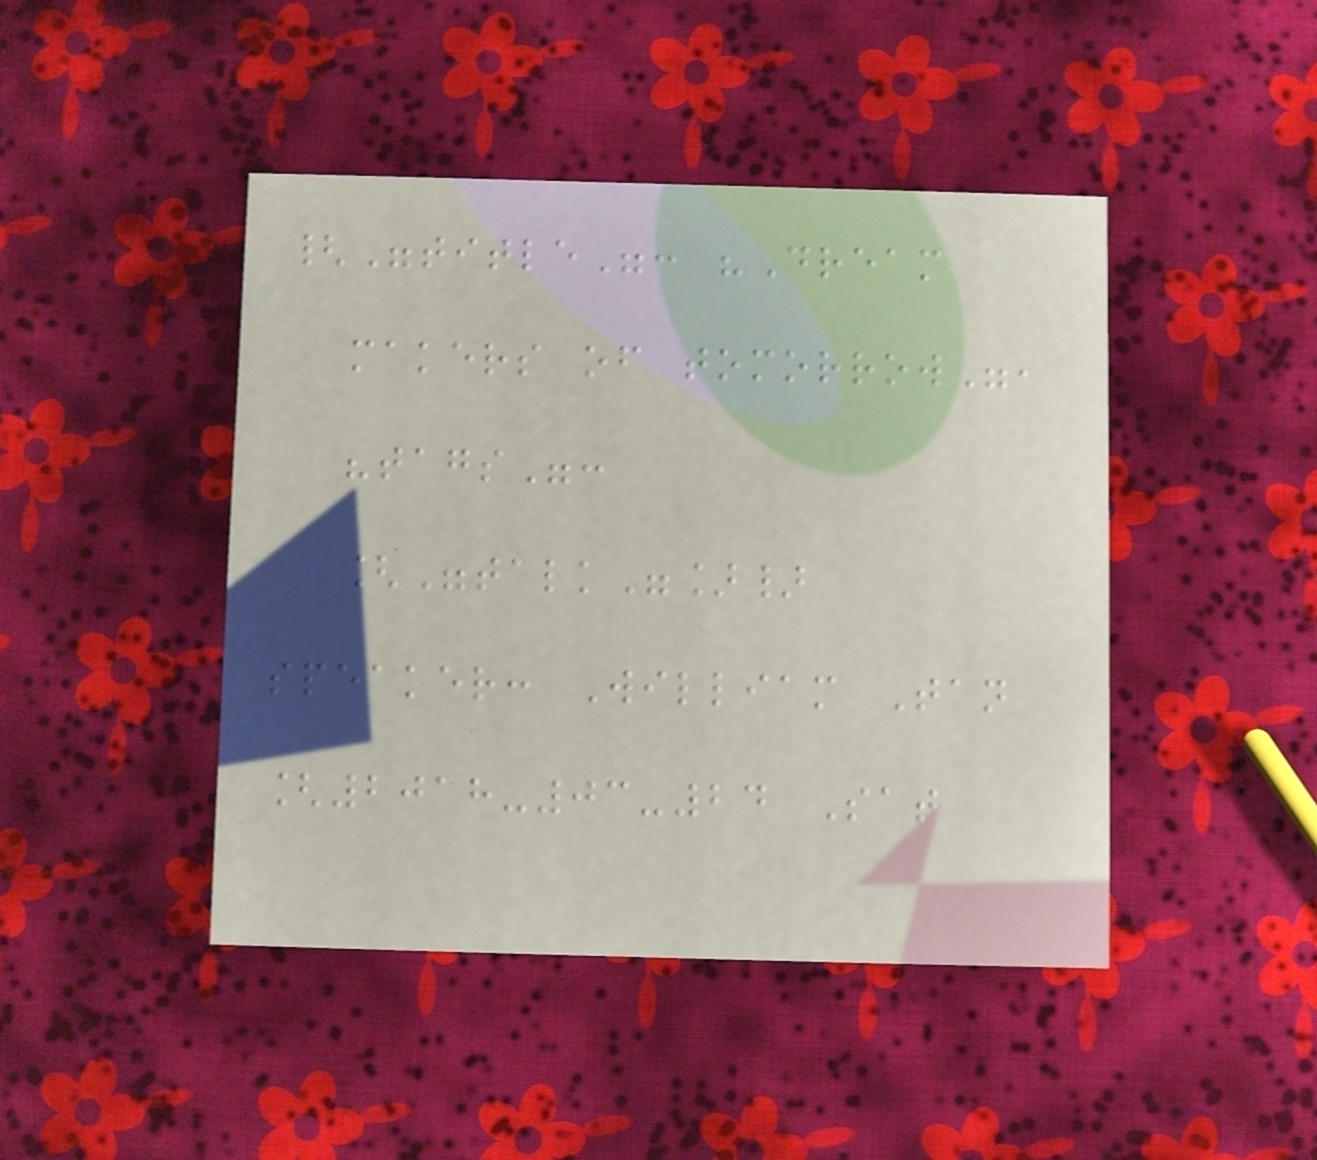{"title": "Dream
makers of tomorrow",
"tags":
["talk"]}
speaker: William Tan
[2018-03-24 Sat
